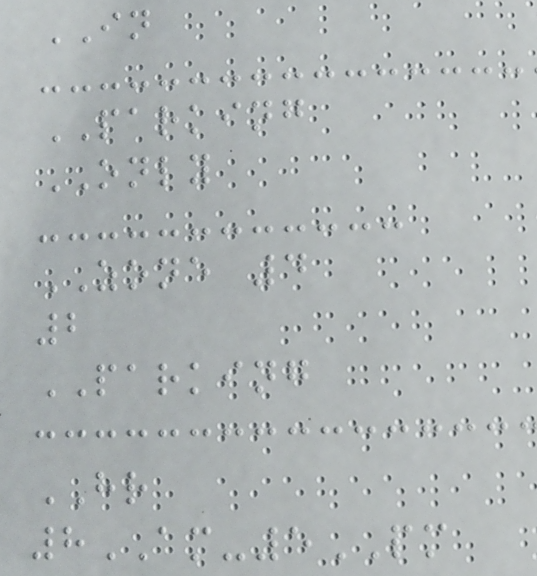IN
PARKING
ONLY
ZONE 4
2
PARKING
HR
8AM-5PM
